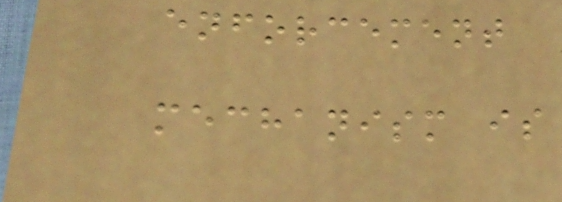enforcement
mechanism is
